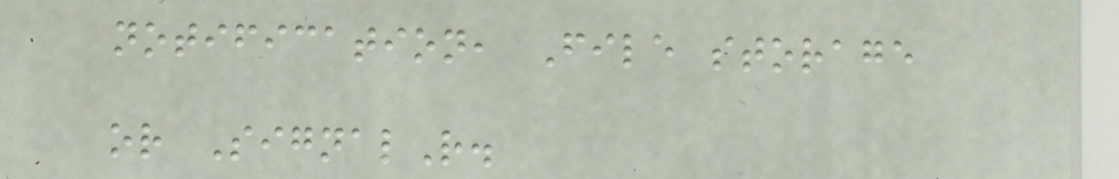notification, File storage
or SignalR.
